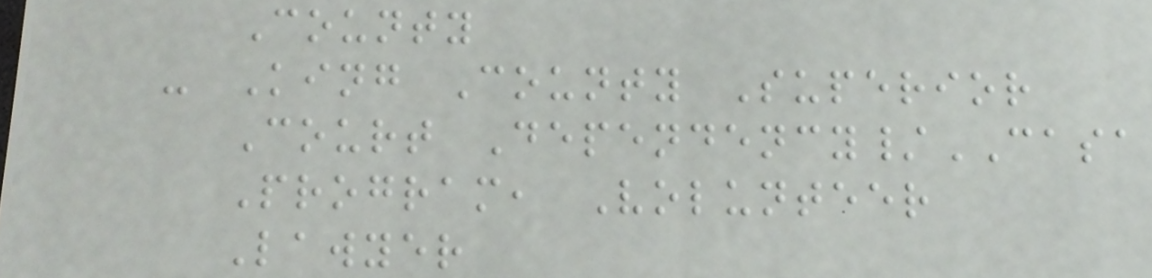County
- King County Superior
Court Dependency/CASA
Program, Volunteer
Lawyer
